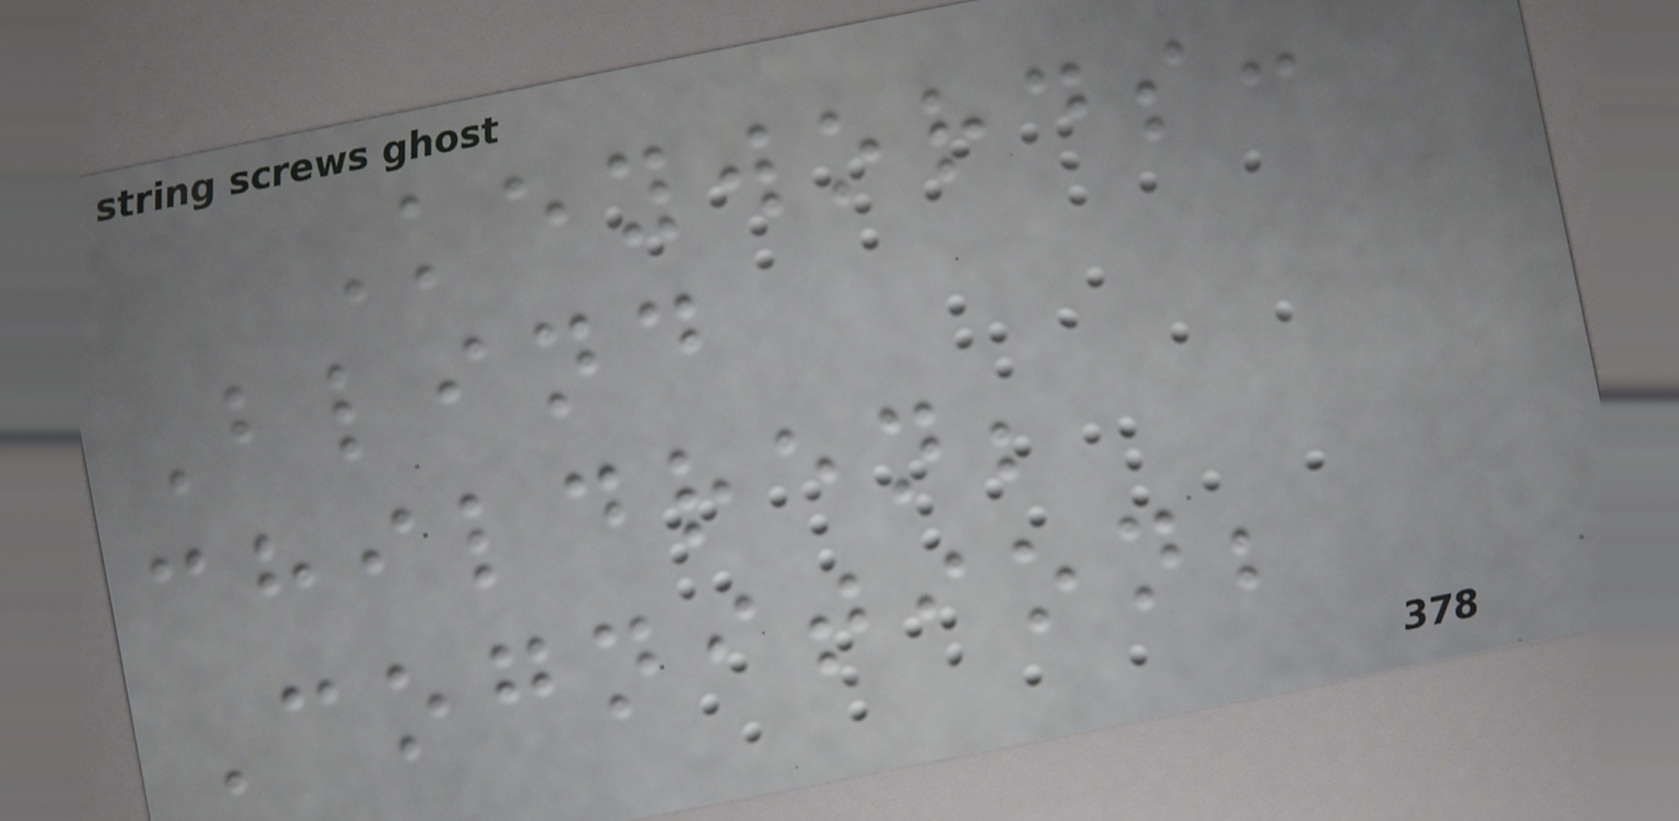Keywords:
Blind
children;
Cognition;
